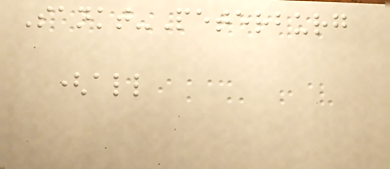Sankt-Peterburg
(all
